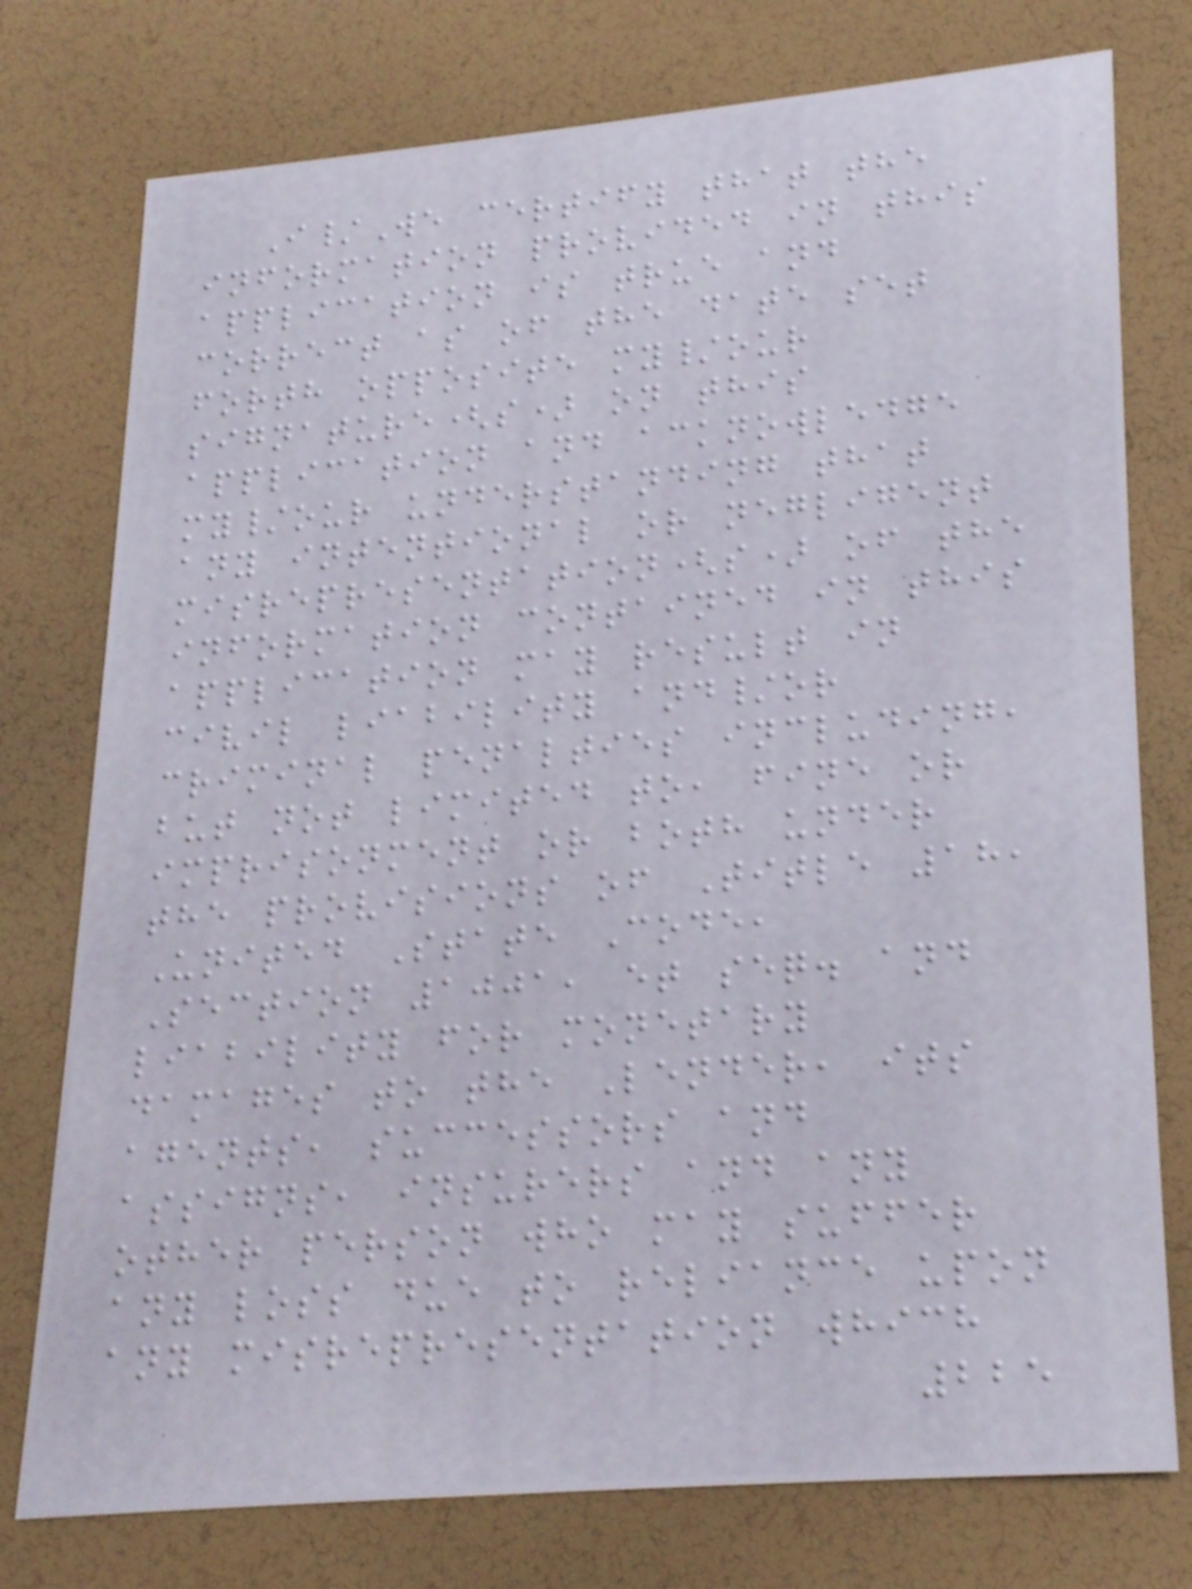I/We certify that the
information provided in this
application is true and
correct as of the date set
forth opposite my/our
signature(s) on this
application and acknowledge
my/our understanding that
any intentional or negligent
misrepresentation(s) of the
information contained in this
application may result in
civil liability and/or
criminal penalties including,
but not limited to, fine or
imprisonment or both under
the provisions of Title 18,
United State Code,
Section 1001, et seq. and
liability for monetary
damages to the Lender, its
agents, successors and
assigns, insurers and any
other person who may suffer
any loss due to reliance upon
any misrepresentation which
225
